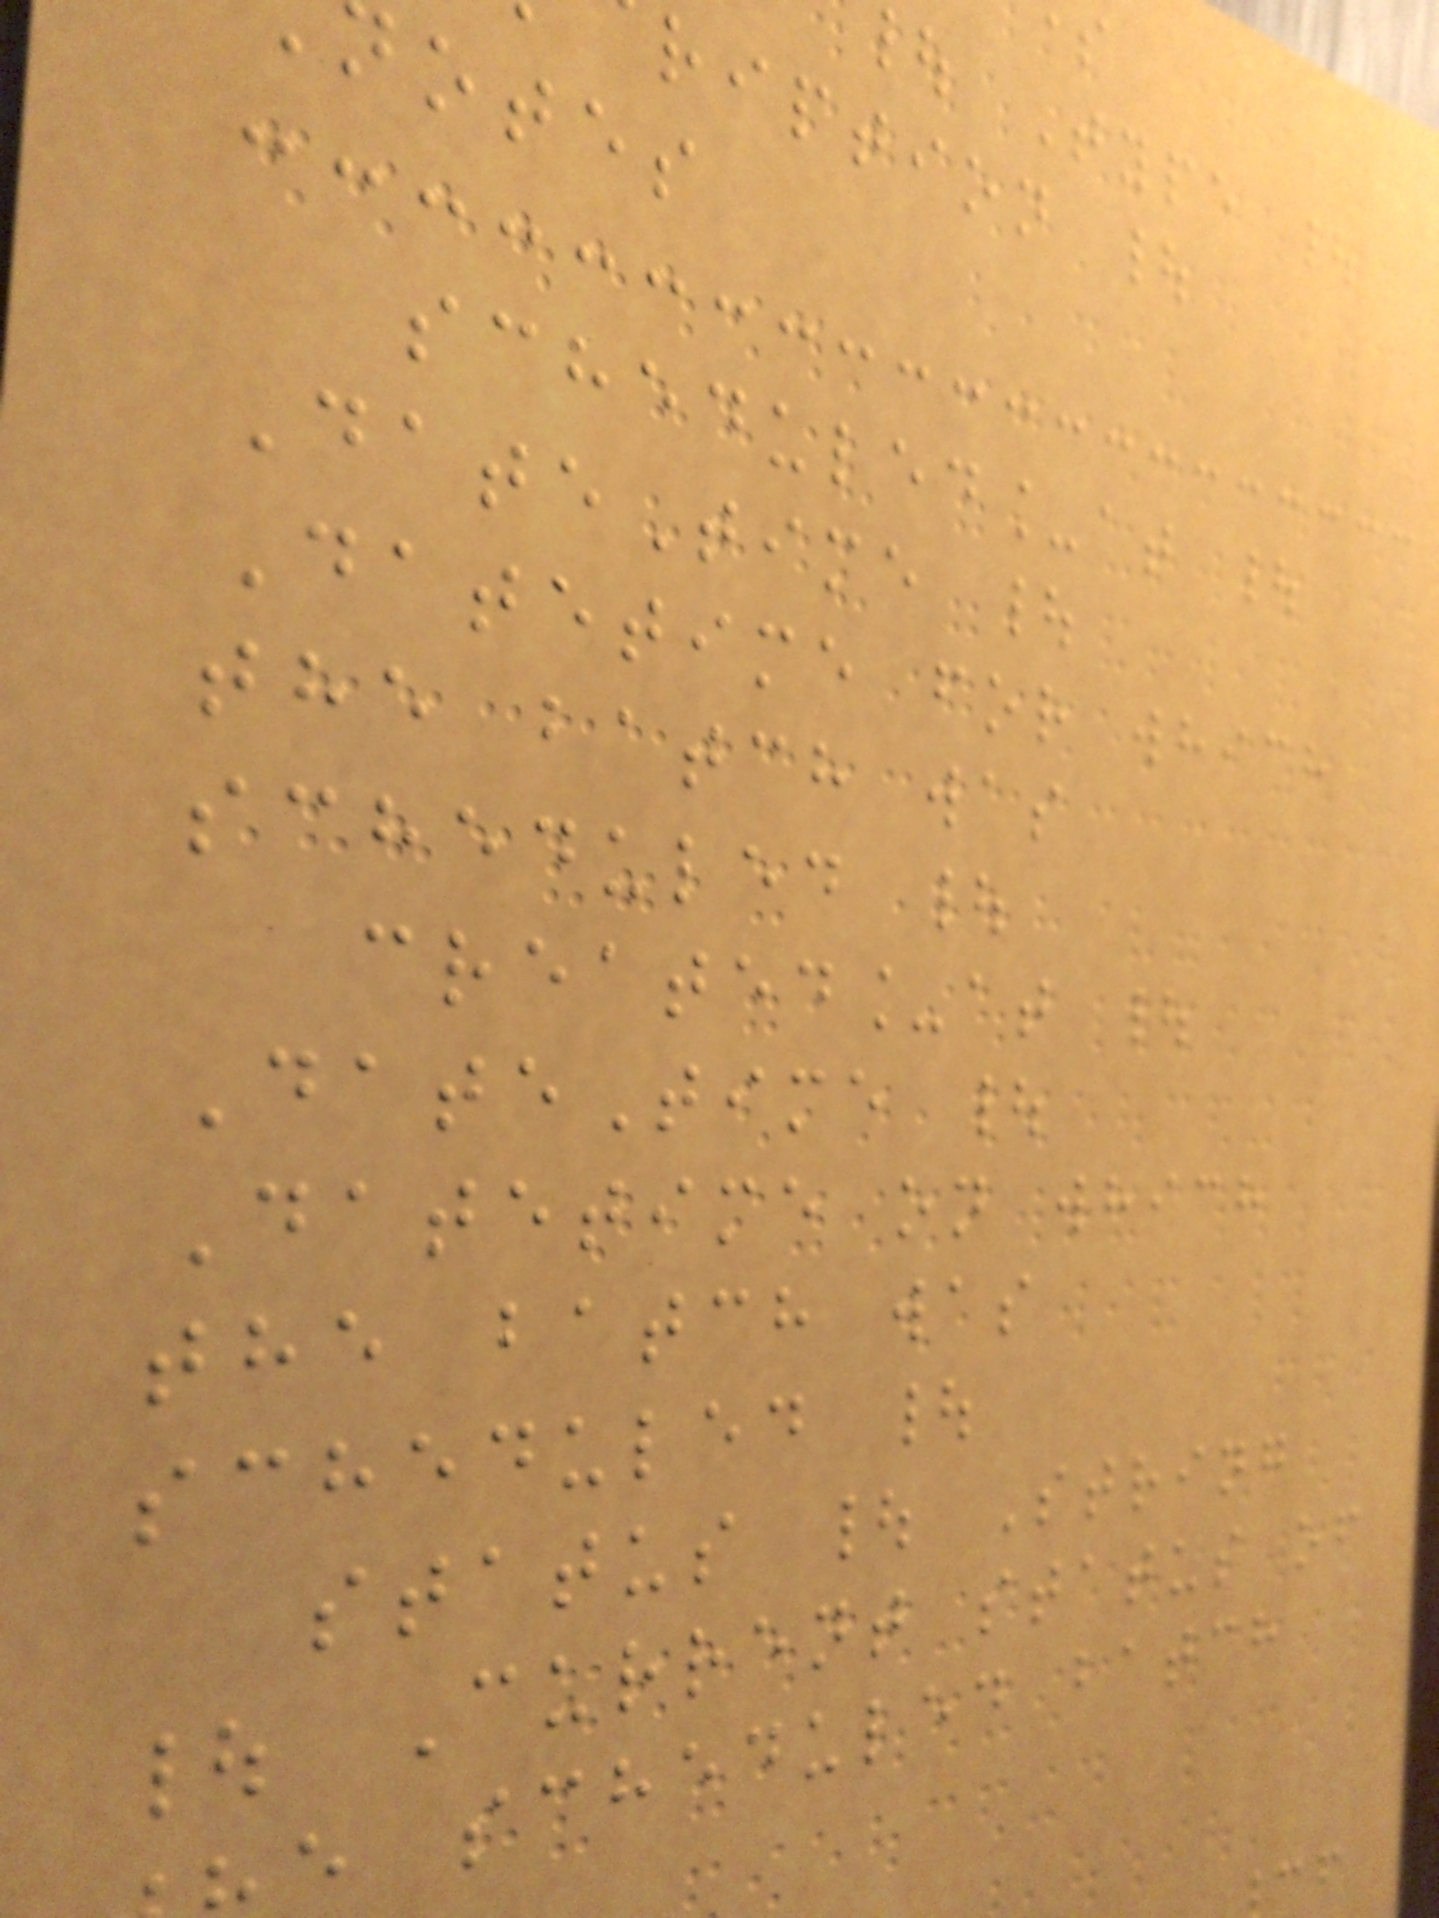Type |
ription |
otes
scheduled_at |
DateTime |
Datetime for which
the batch was
scheduled |
created_at |
DateTime |
Datetime on which
the batch was
scheduled |
status | String
| Current status of
e scheduled batch
